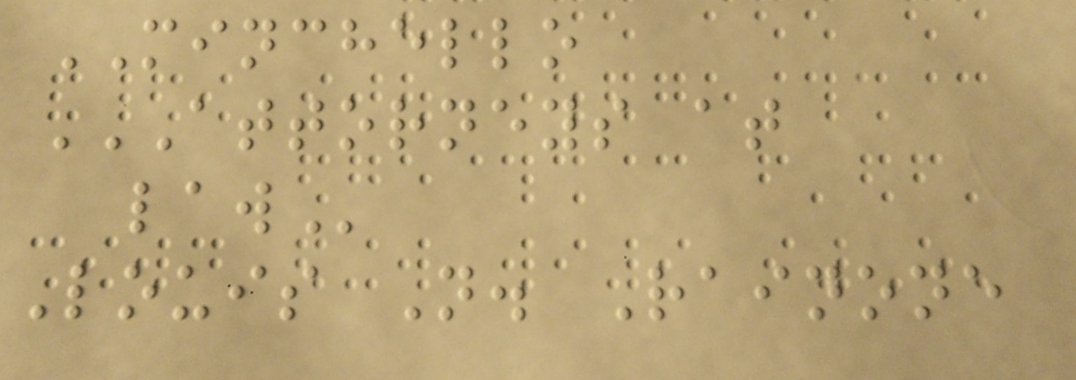MINCHELLO
ATTORNEYS AT
LAW
Louis N. Rainone
